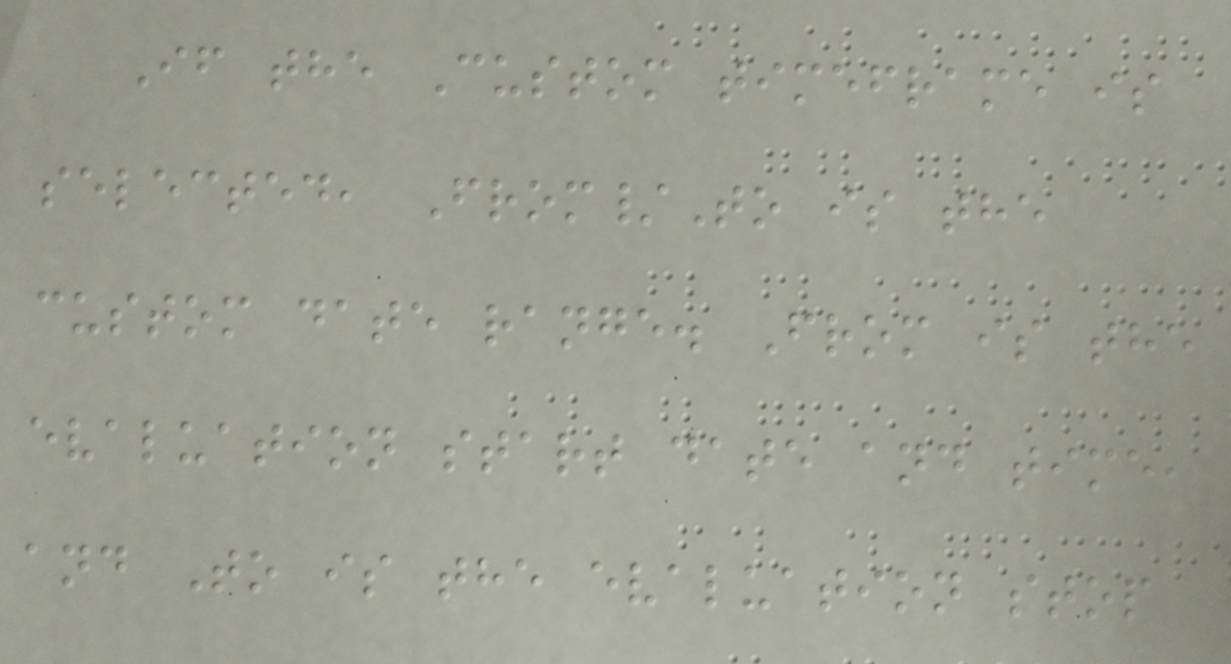If the Custom timeframe is
selected, From/To is the
custom date range. From is the
evaluation start date and time,
and To is the evaluation stop
